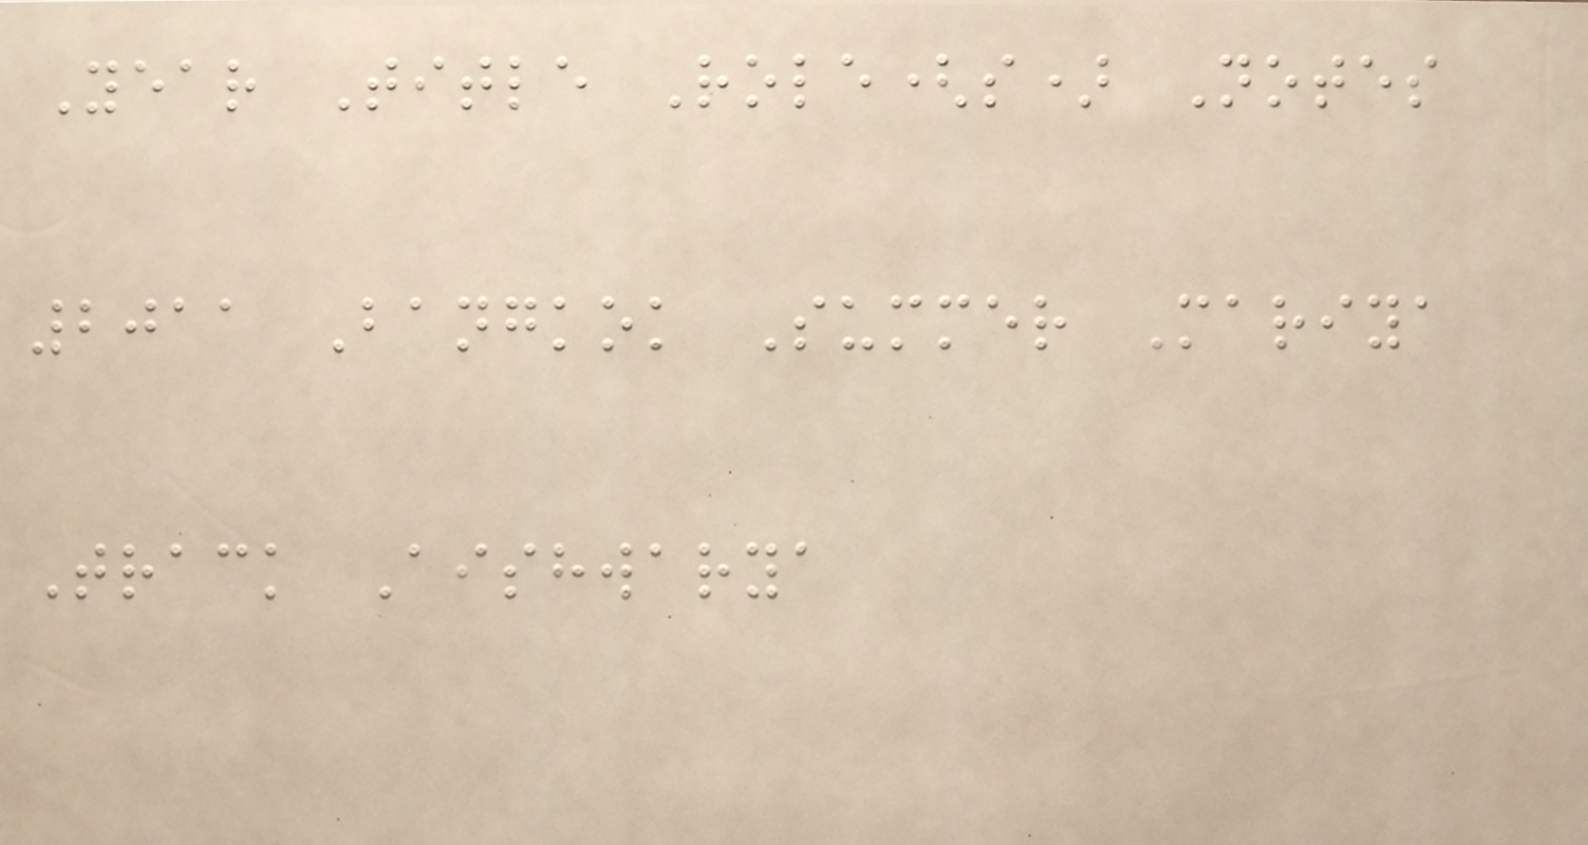Year Title Role(s) Notes
2011 Bangkok Summer Mariya
Track Aishwarya
